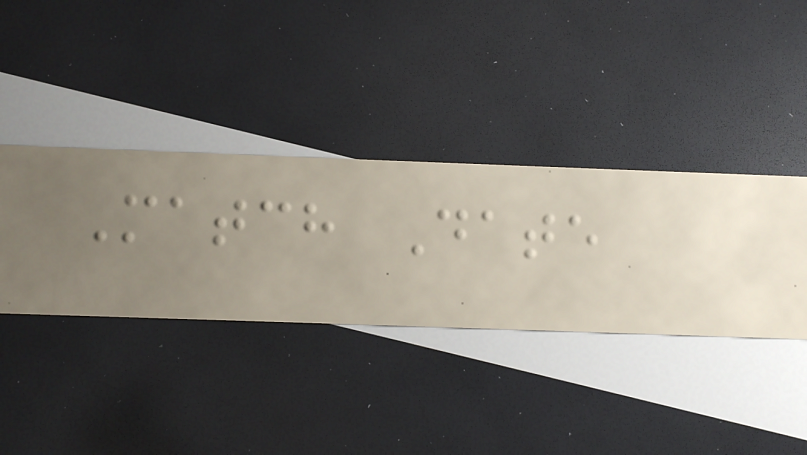Match Date
